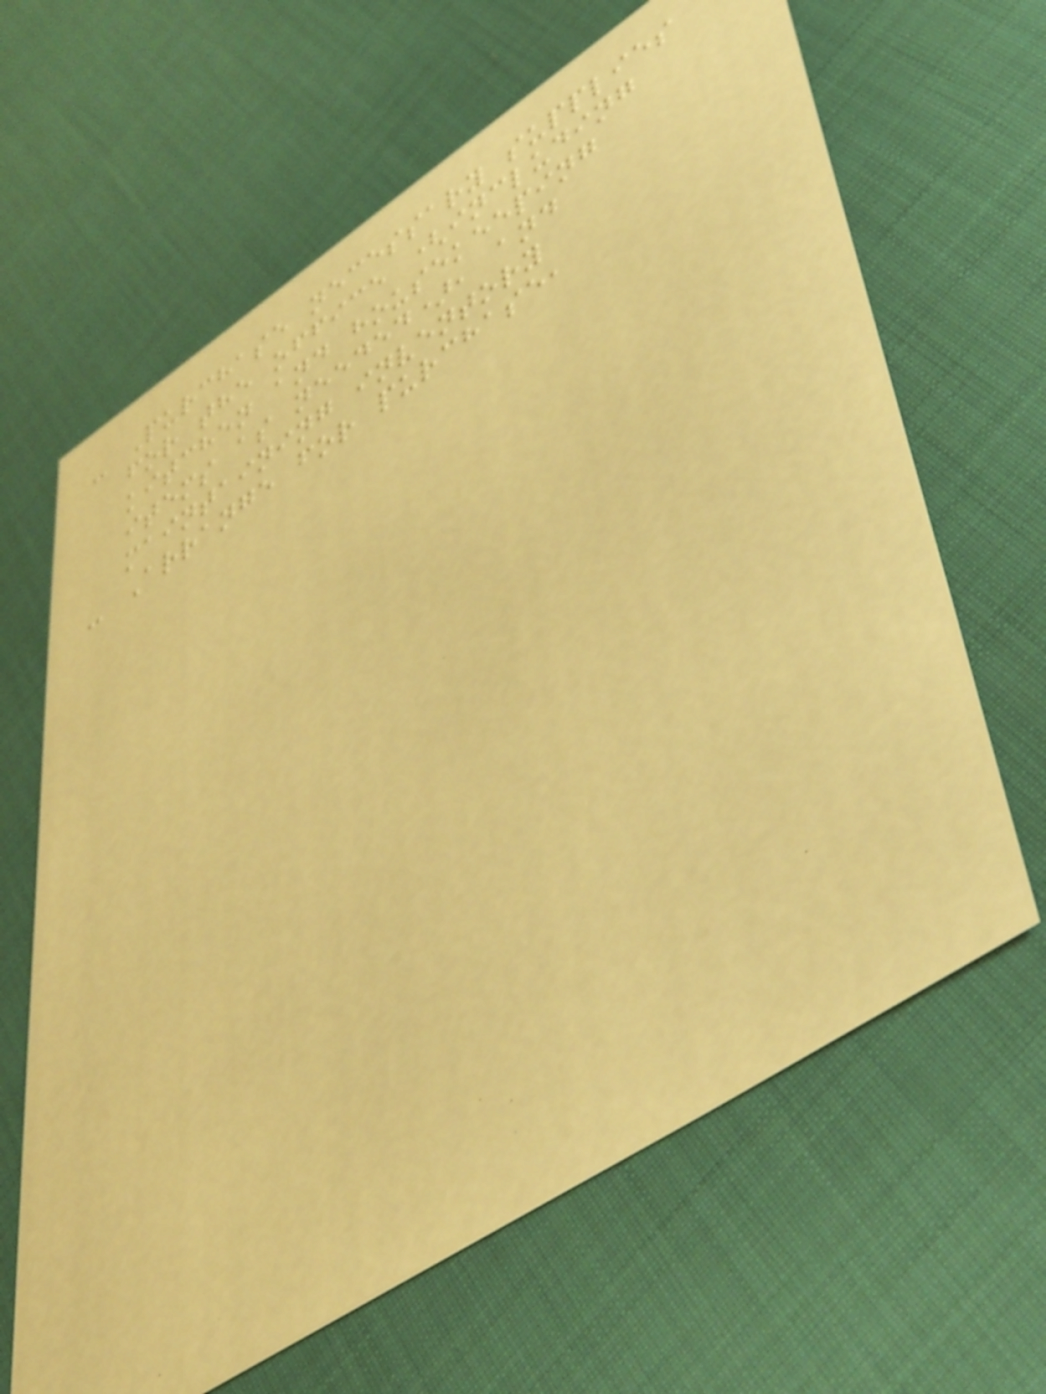- Purchase necessary supplies
for the office (including
kitchen and housekeeping
items as needed), and
maintaining inventory
- Arrange for purchase,
